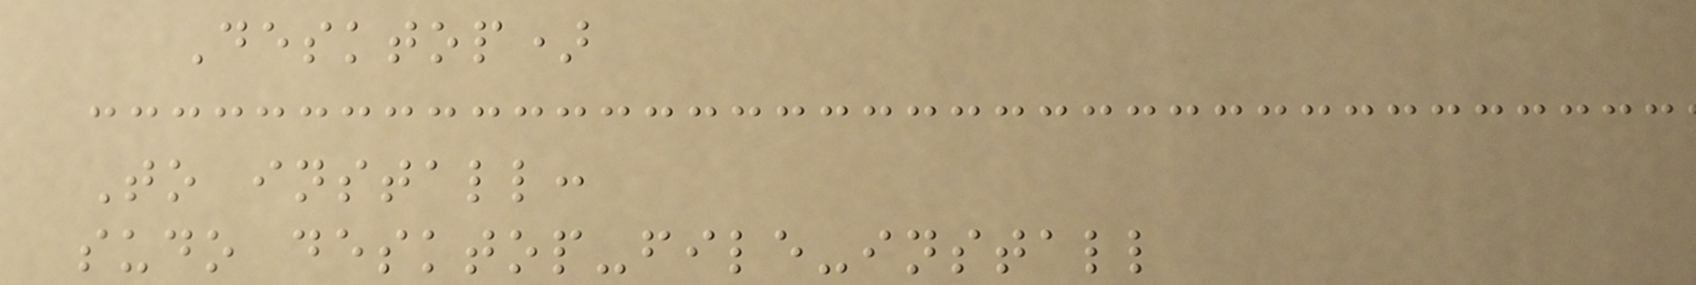Desktop)
To install:
sudo desktop-file-install
